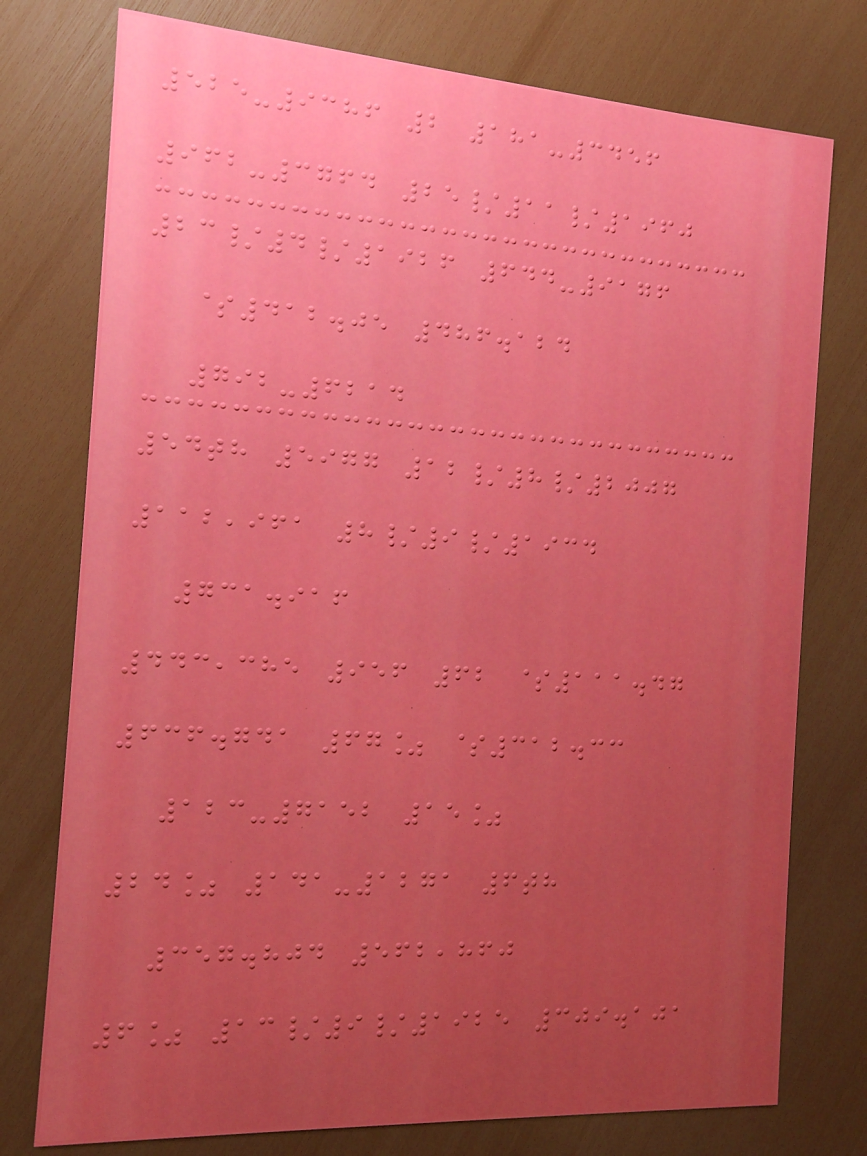525-9386 2 181-3456
962-3764 25/11/1960
23/4/1926 644-9176
$412.05 486.124
792-6214
54th 5977 12/8/2007
112,961 8/9/1934
731.916
443,385 956 62 $111.47
636.741 67% $312.33
123-7152 15%
24% 141-1271 6th
357.804 562,860
6% 13/9/1925 309.101
